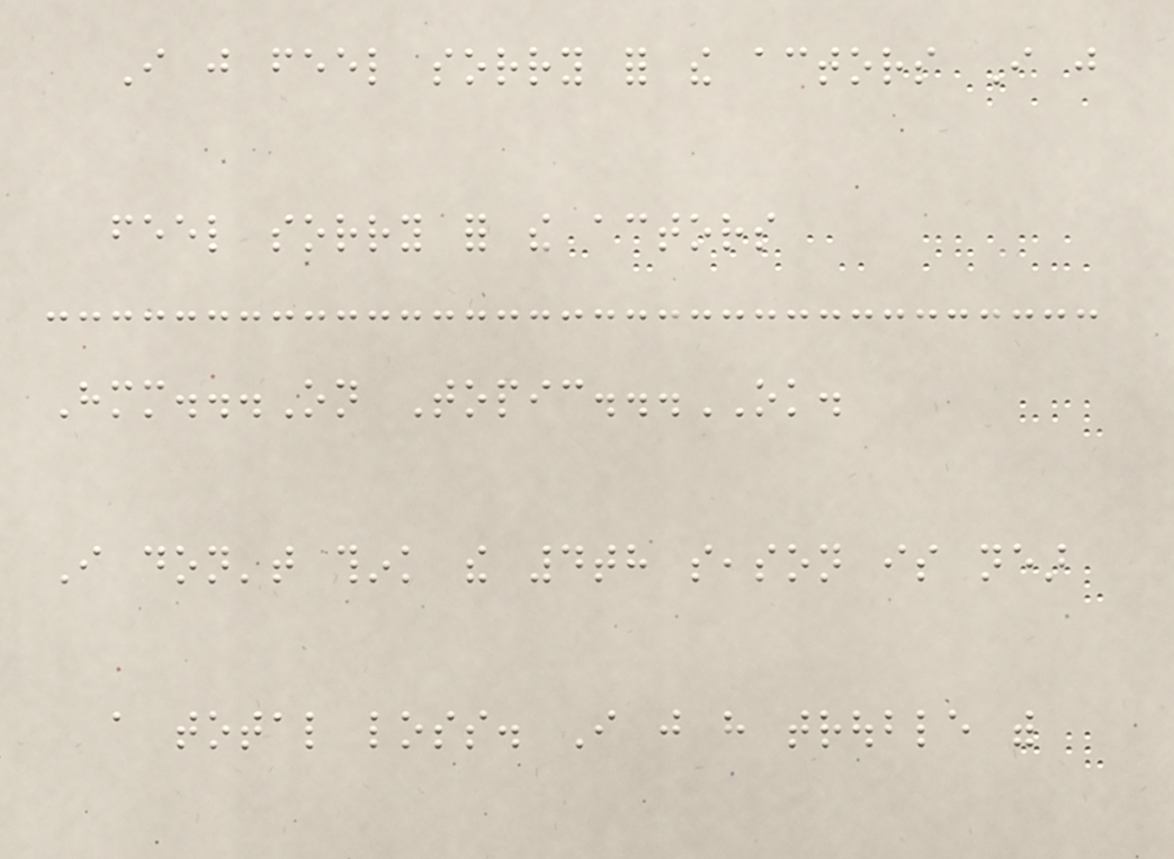I just feel sorry for the actors I just
feel sorry for the actors
Hmm...On Topic...OK.
I don't think the 4th season is near
a total loss. I just have trouble with
